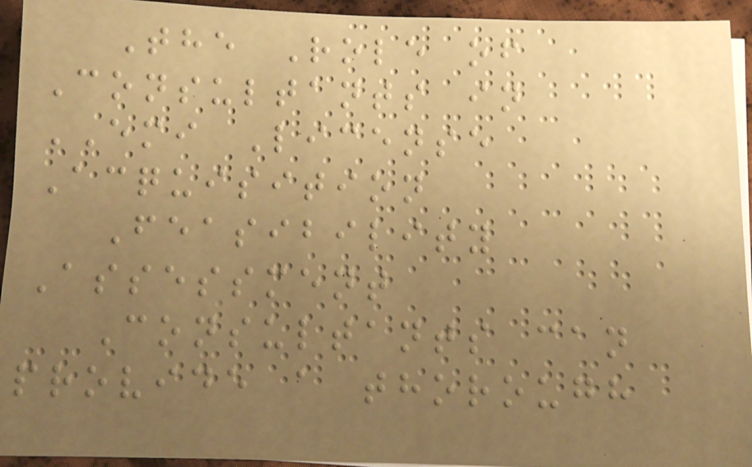The Role of
Consultants in
EMI License
Acquisition
Feasibility
Assessment
Consultants can
provide a thorough
